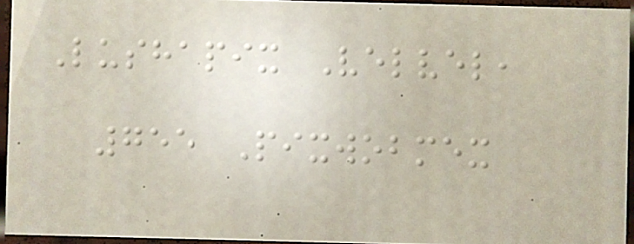Lushapix Velvel,
755 Pixwobmex
